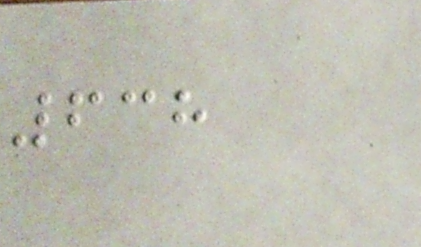638
